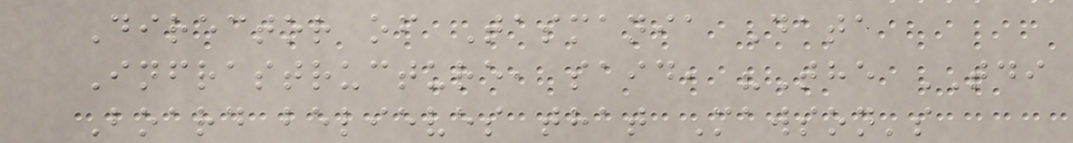Director of Tasmania Data
Infrastructure, said, "The TDI
Board believes that Mawson's
